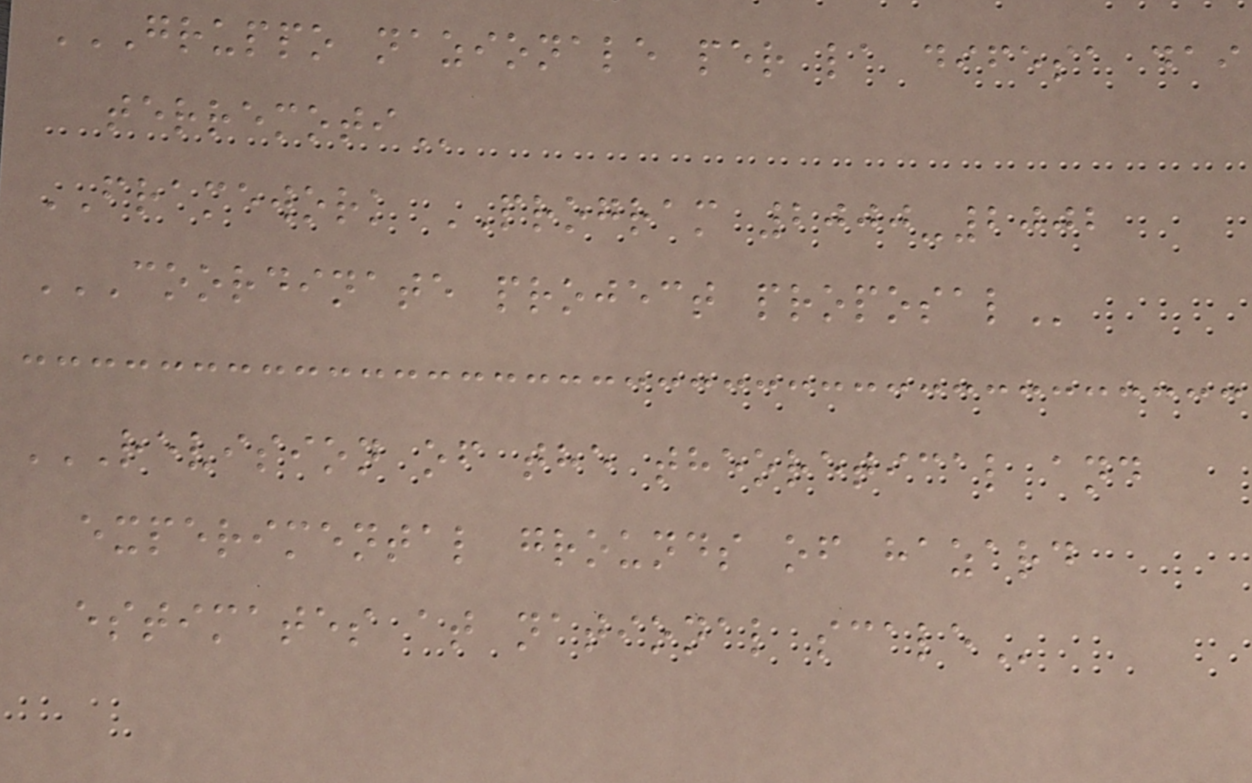GRUPPO NAZIONALE PER LA DIFESA DAI
TERREMOTI
FRAMEWORK PROGRAM 2000-2002
COORDINATE PROJECT PROPOSAL
REVISION OF THE THEORETICAL AND
EXPERIMENTAL GROUNDS OF HAZARD
ESTIMATES AT NATIONAL SCALE
